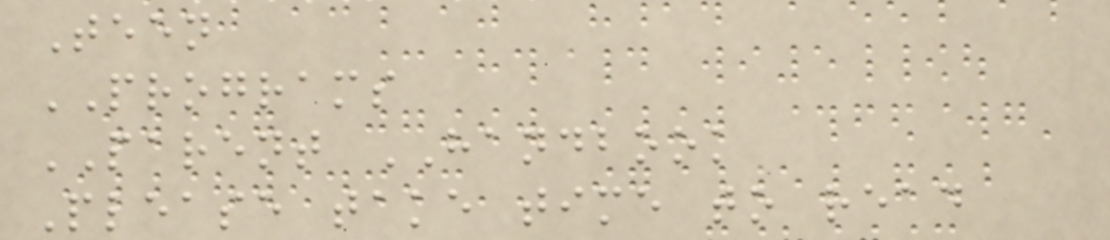Teen
PROGRAMS
PARENT HANDBOOK
Please take time to read
